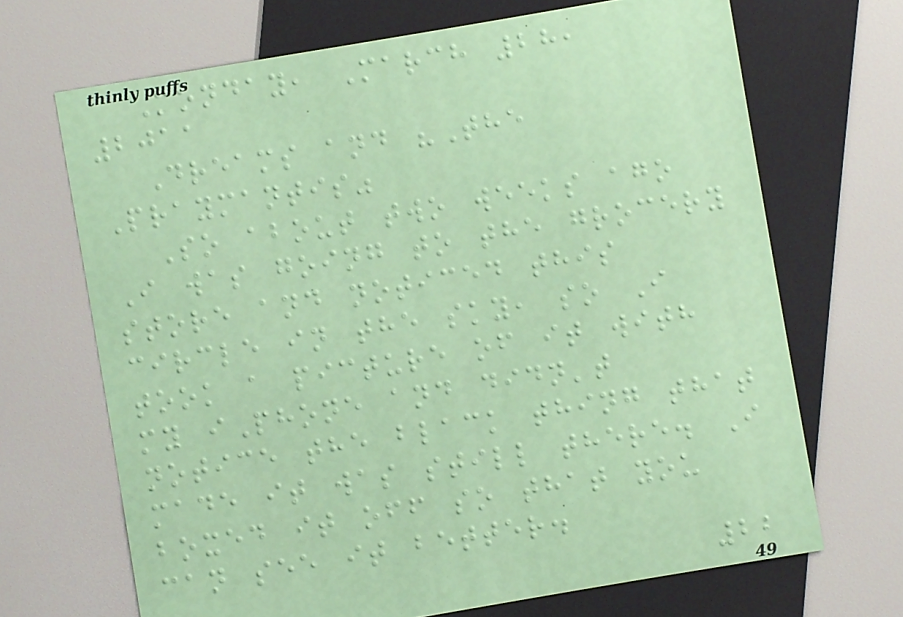Monday, March 28,
2011
Dreams and "The
Praymantis"
So about two weeks ago
I was going to the grocery
store and noticed this
circle in the sky, so I
took a picture of it with
my iPhone and didn't
notice the black thing that
made it was still there. I
boxed it off so that you
can see it better.
22
